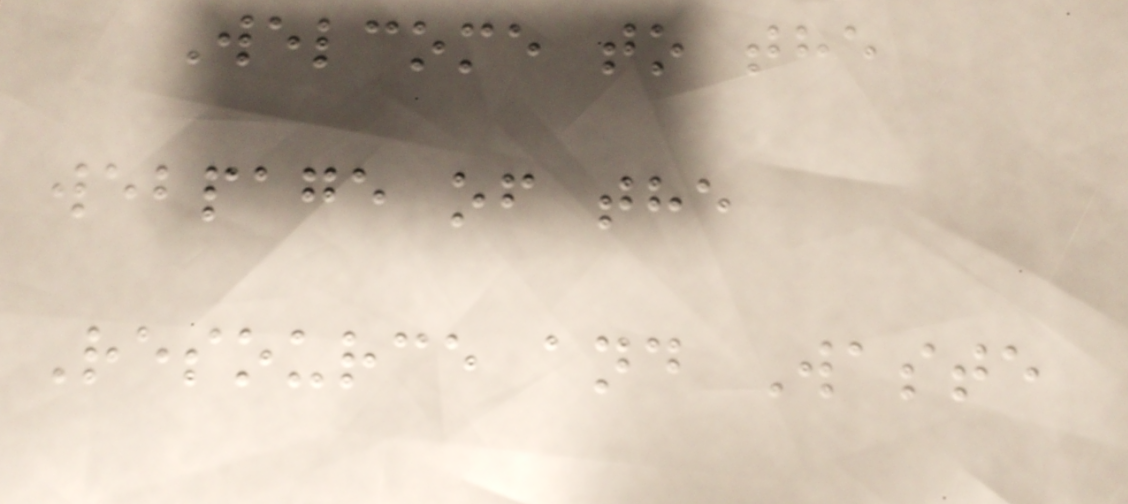Welcome to the
webpage of the
Resource and Waste
